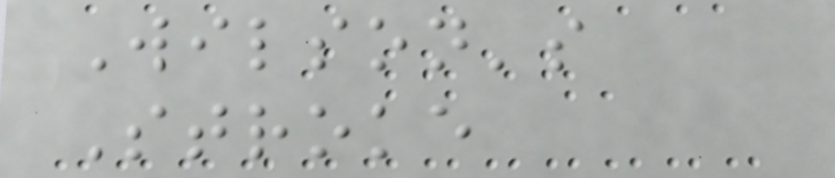Wilson's
Stroke
